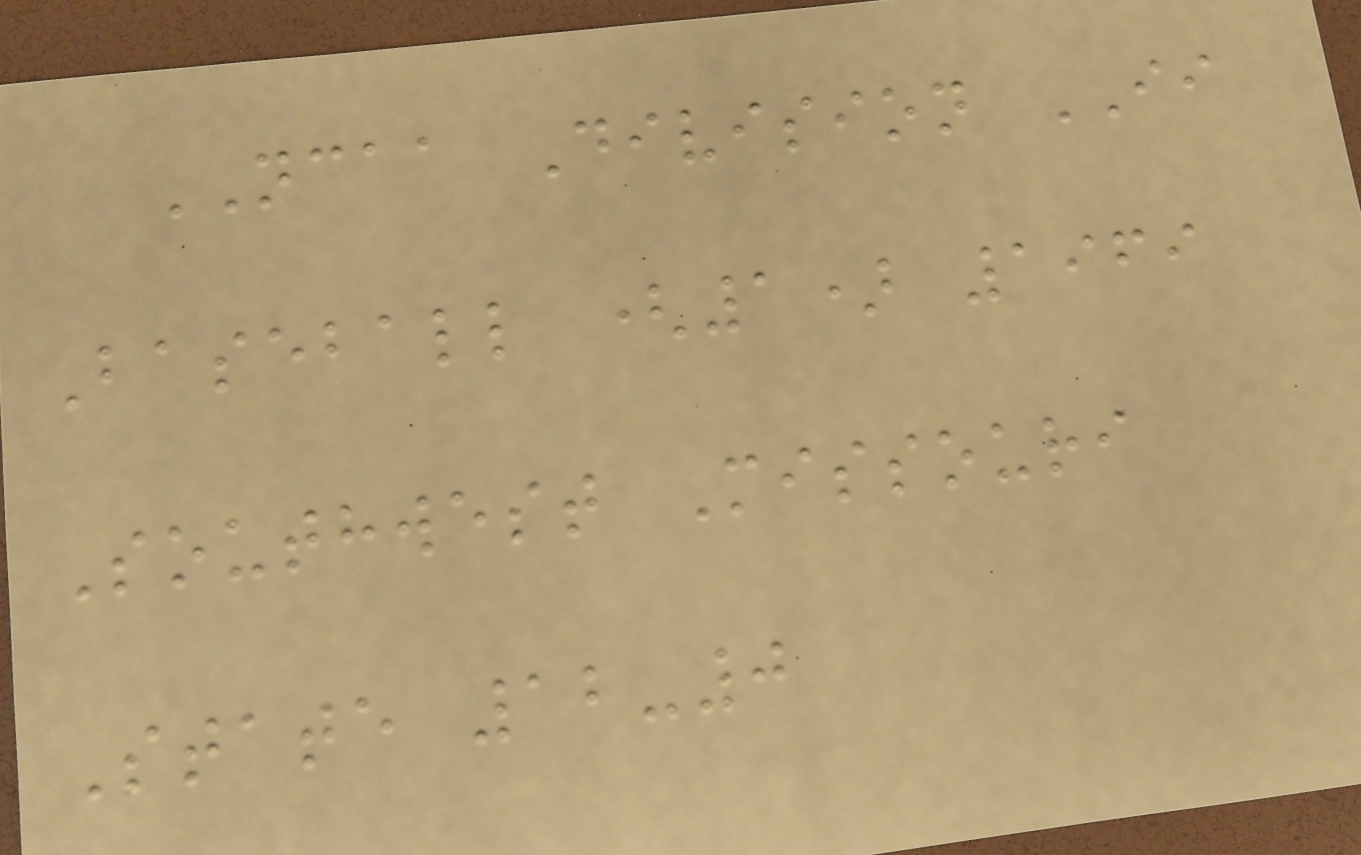NCAA Division II
Baseball (1) 1969
Southwest Missouri
State 12-0
